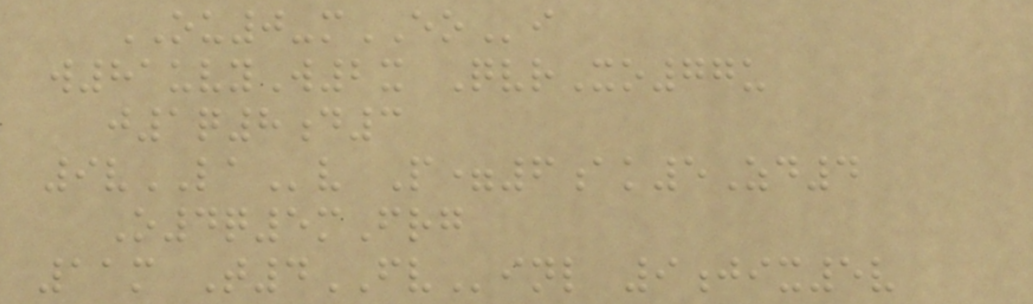OU0-mEOi
w81uvyW2x QvrXo77u
j1q8d3
9vLAv P=6ak5Zd4
O4q5mFrg
11m T4FVinl 9jix5v
